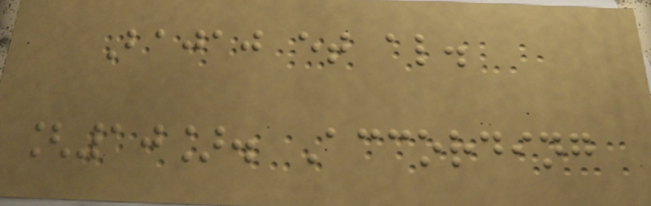Bajaj et al.
[10]. According
